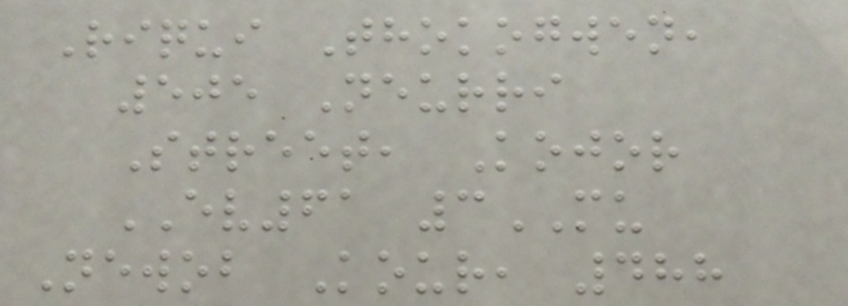Riqui Thokogwen,
505 Neurri
Street, Kojor
EV61 3MU
Newob Kour, 488
